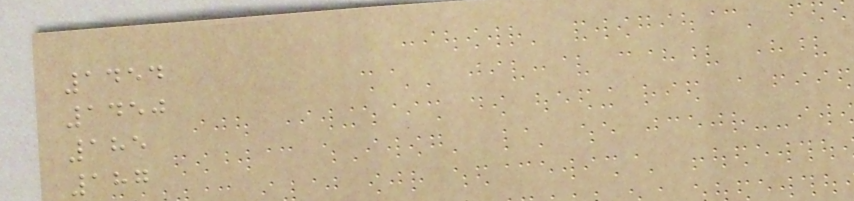1454
1450
185
187
